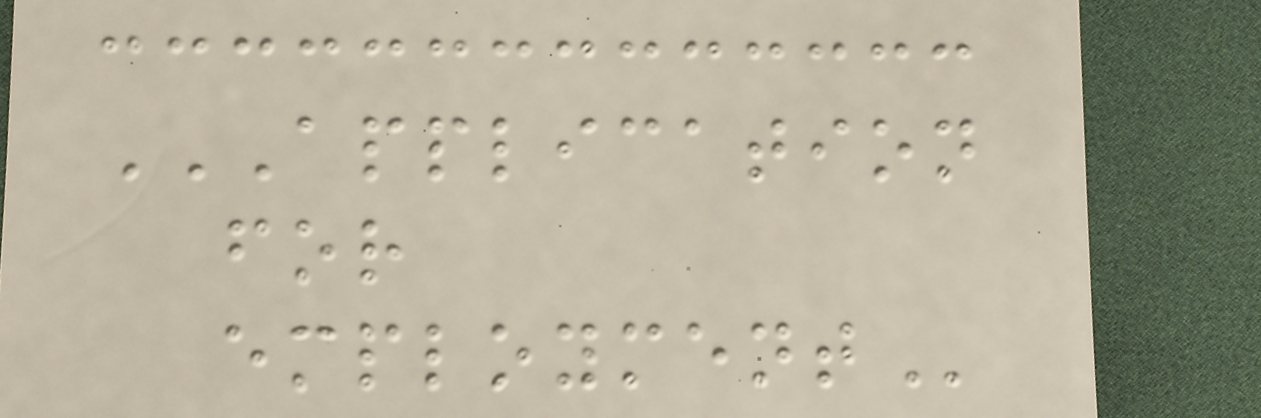APPLICATION
FOR
EMPLOYMENT
